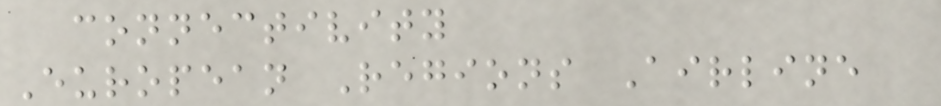connectivity
European Regions Airline
